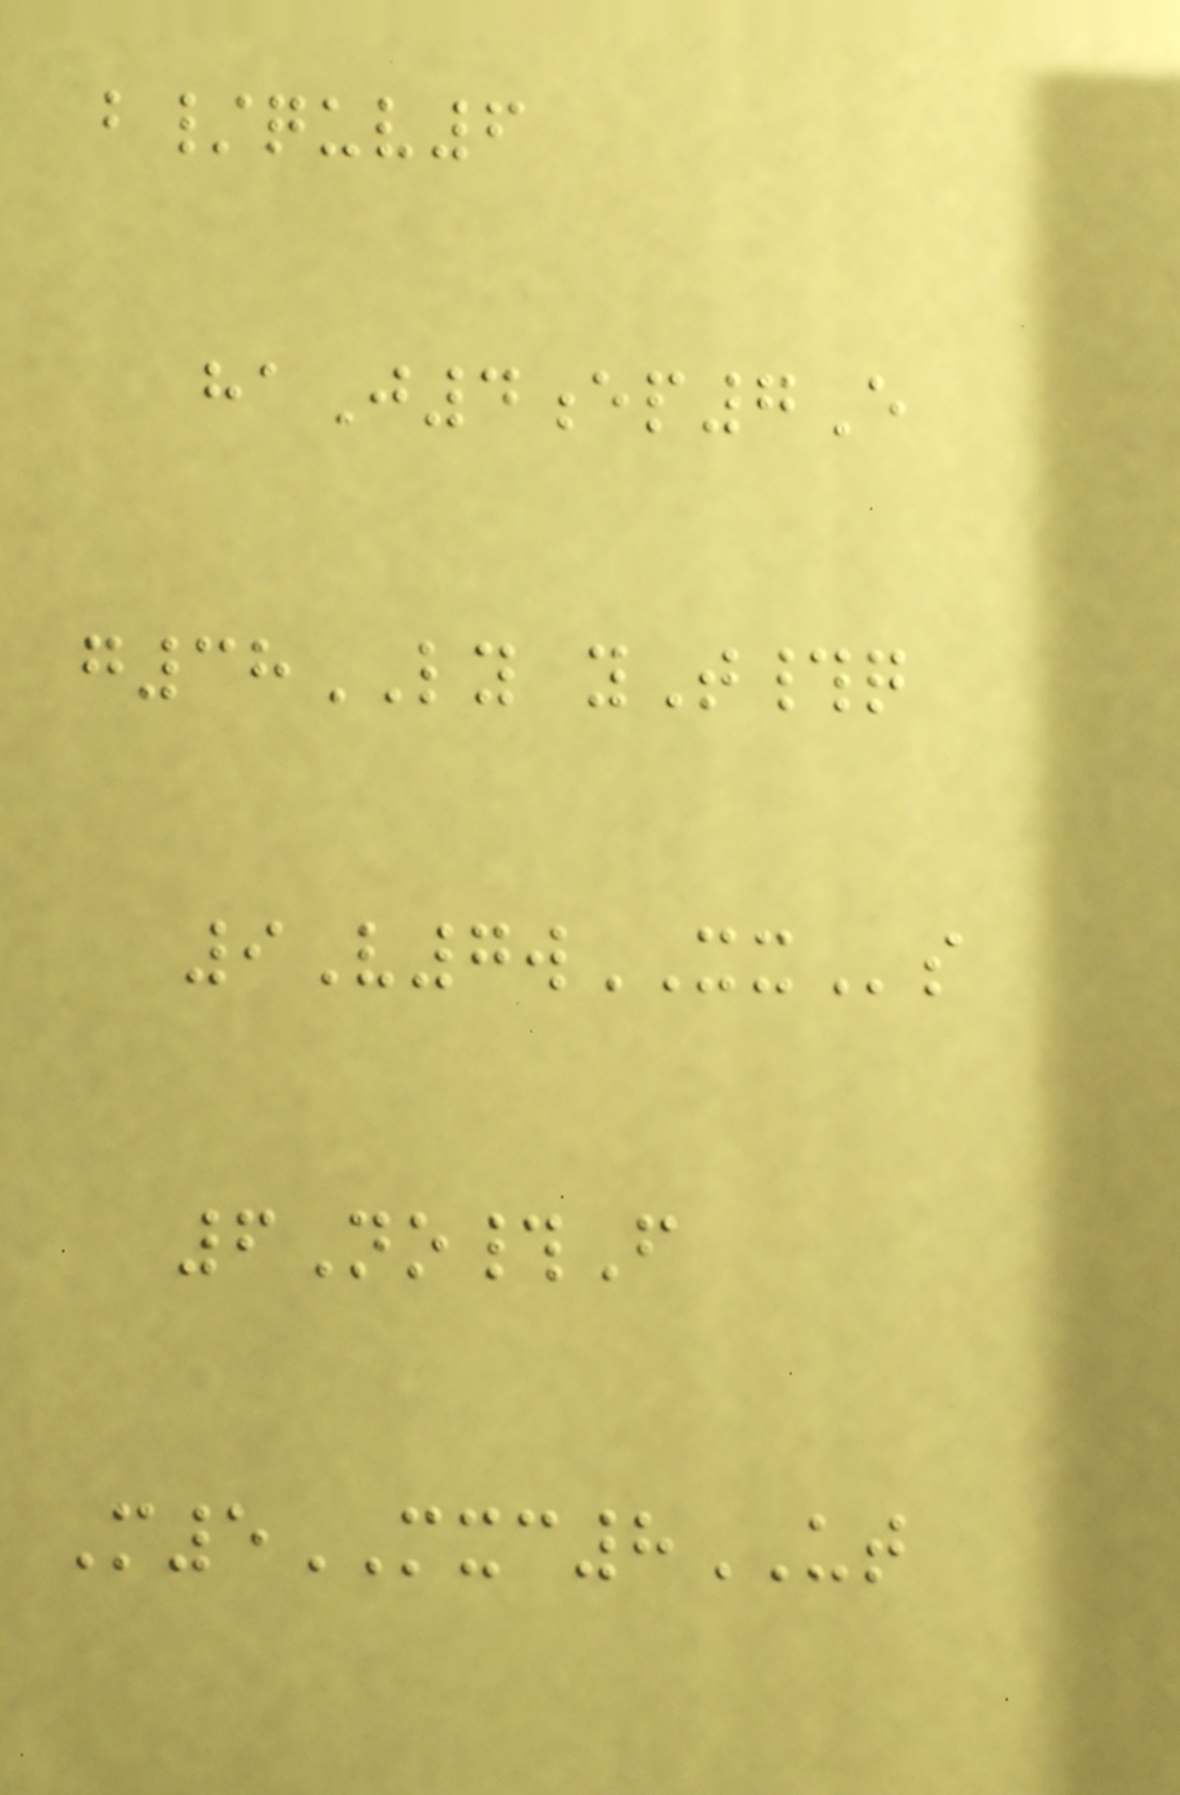b/quv6
haJ4ep7E
g38LY yT#q
9V7wXXs
6No#F
M5MXC8UT
